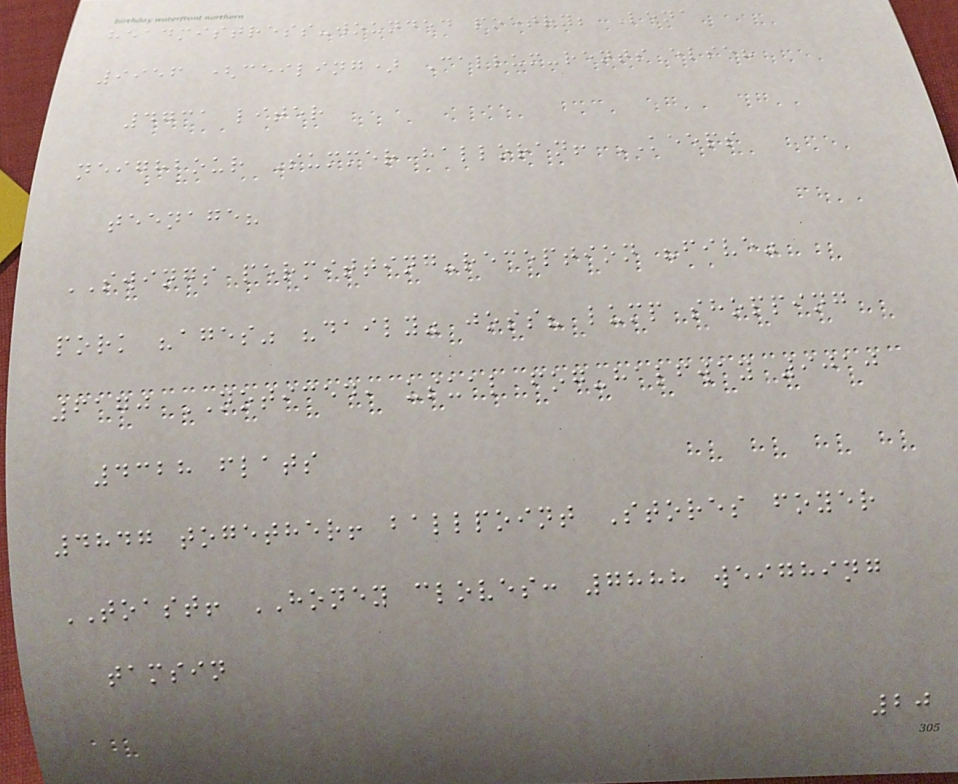headmistress-wounded poetry; Lena
9956 (ceiling) Callum-rents else?
4731 liter
neighbour Summer halloran! KEEPS
teenage?
SWINGS permitting-reception "five"
pork "ages" "daily" joss? lump shopping
6170 NOTICED, usual fog-halfway 9010
4328 flats
4847 together! ballpoint Stores foyer
TOAST! HONEY cloves: 7888 weighing
tamsin
20
